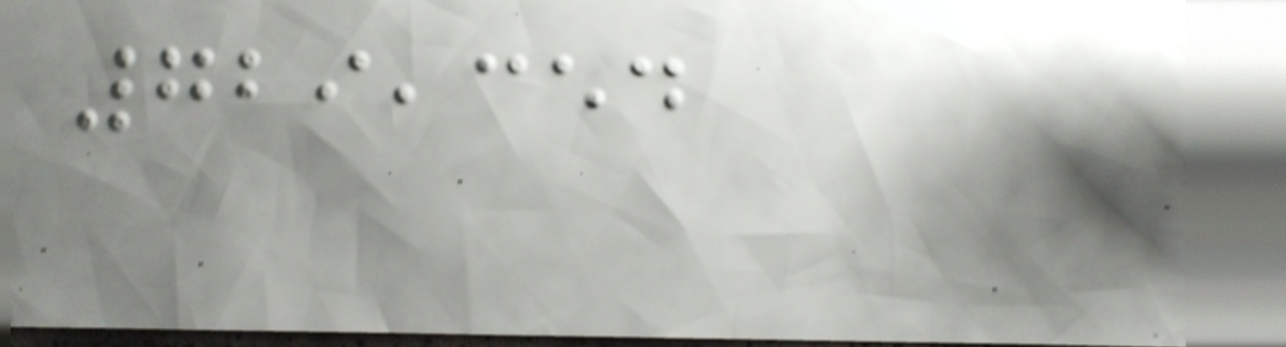729,354
